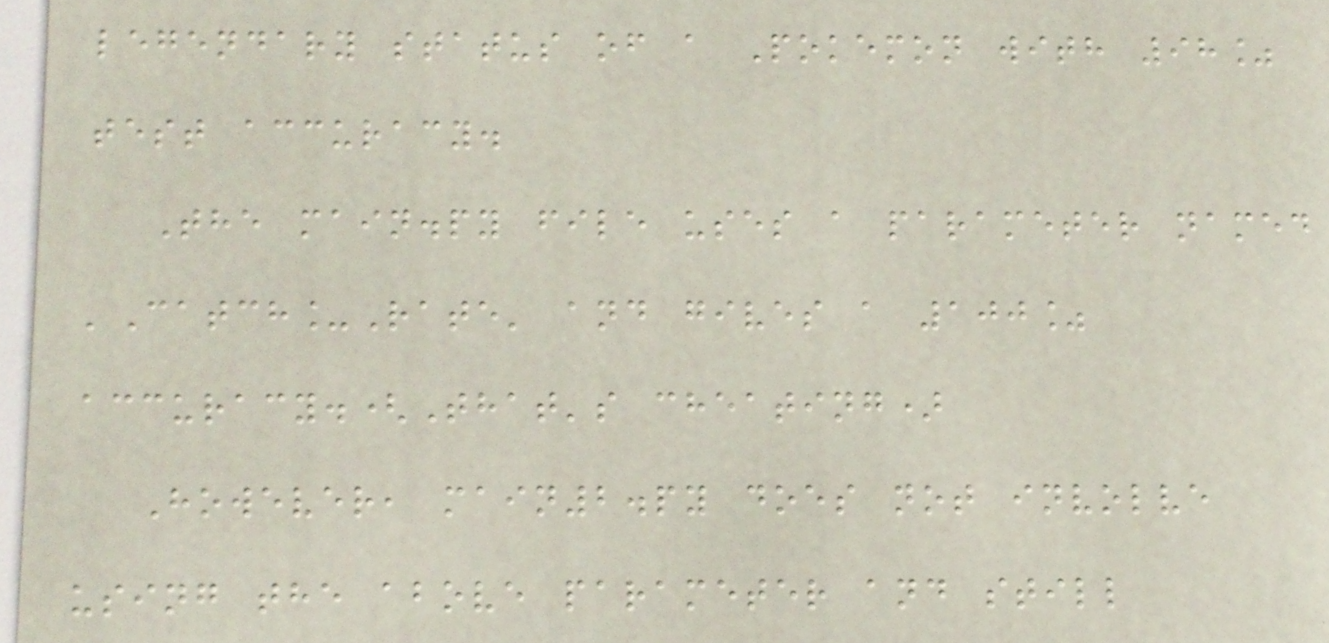legendary status of a Pokemon with 98%
test accuracy.
The main.py file uses a parameter named
'Catch_Rate' and gives a 100%
accuracy.(That's cheating)
However, main2.py does not involve
using the above parameter and still
